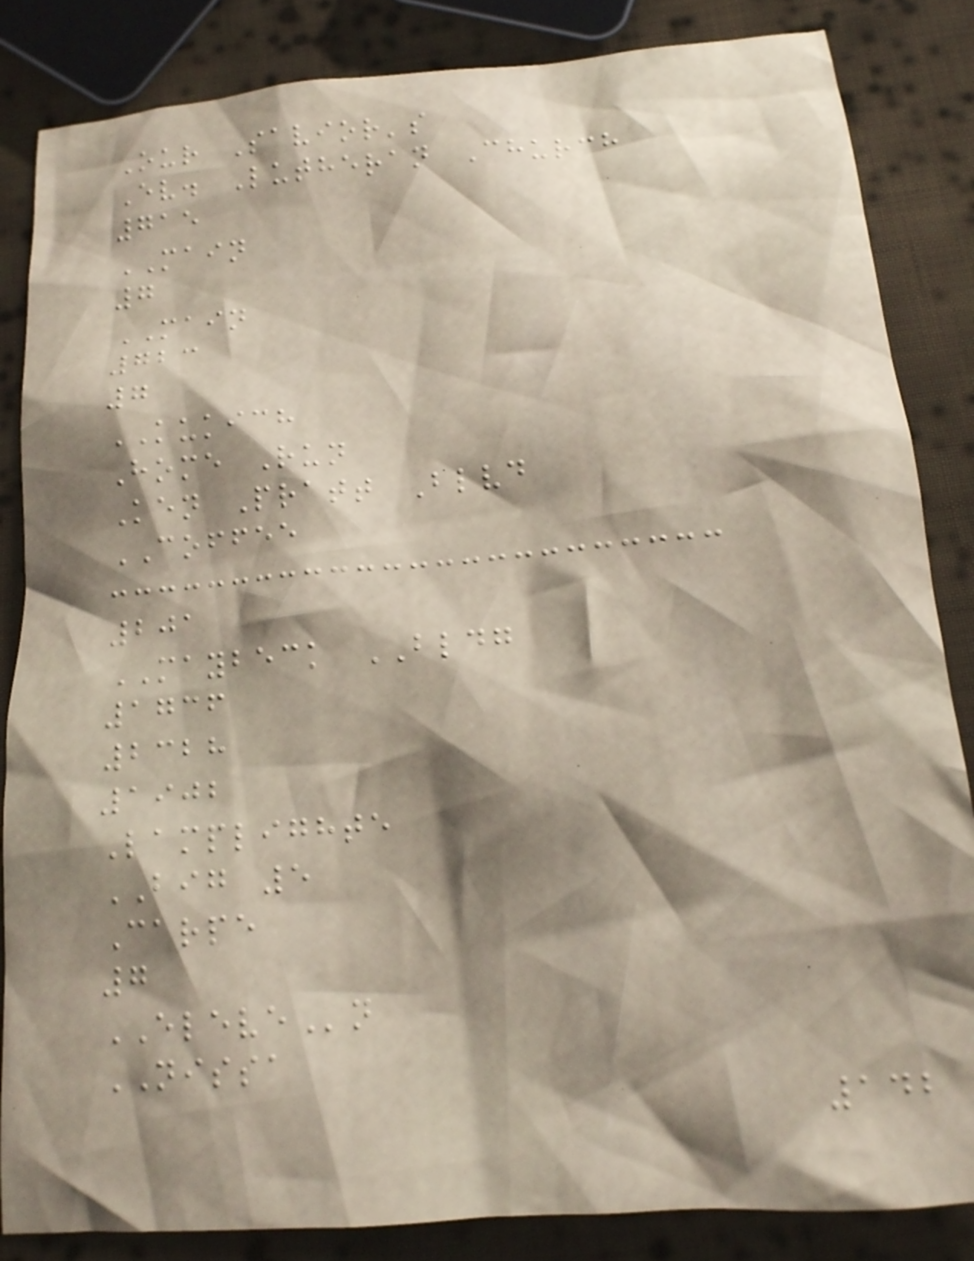Our Savior's
Ev. Lutheran Church
715
MAIN
7
MAIN
723
7
KUKICH
Home Run
Ken Pratt Blvd
COFFEE
201
MAYBECK BLDG
1736
2328
1902
Lamplighte
BIG 5
Carpe
7
ELEVEn
NISSA
142
